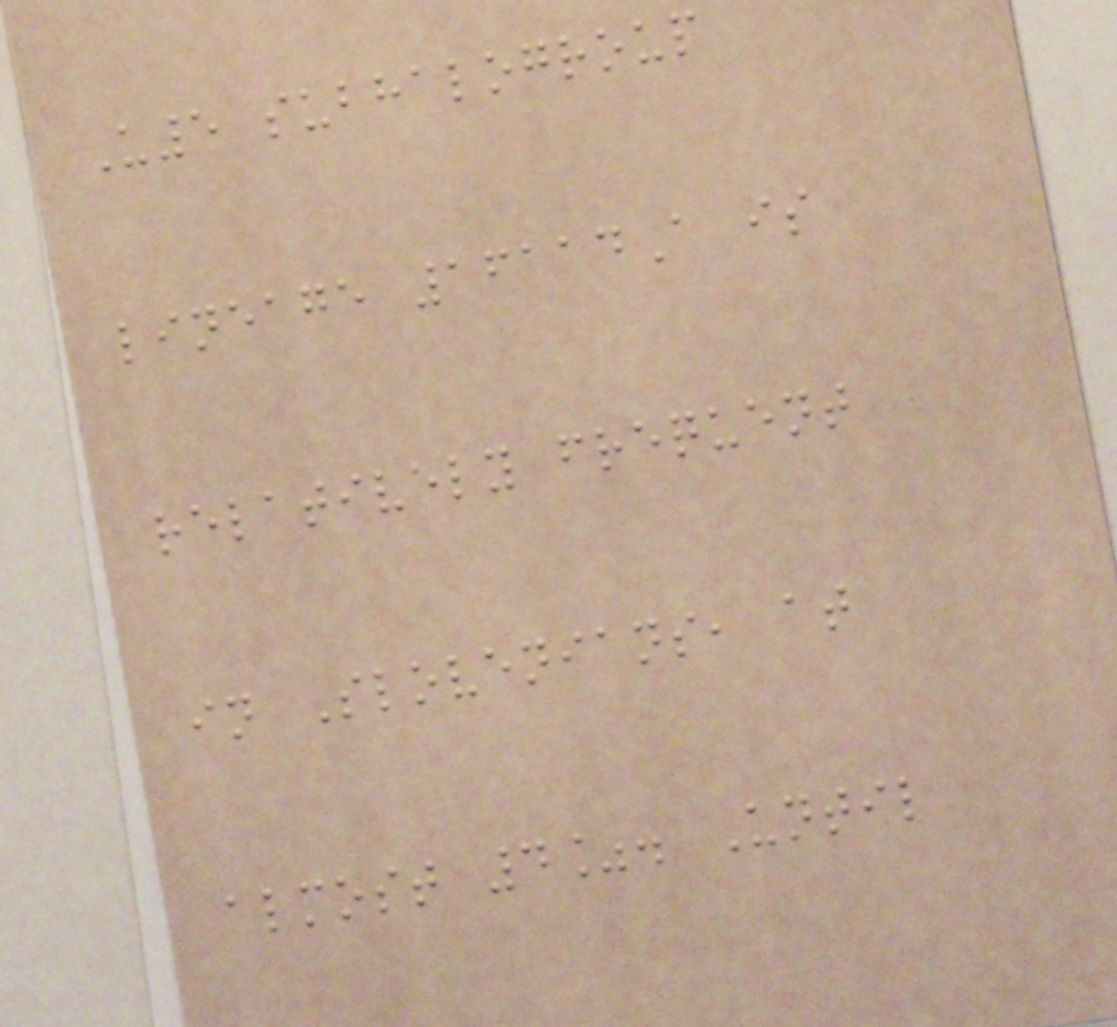U5 subhalogroup
lineage 16114A is
relatively frequent
in Slovenians, at
almost 4%. Until
